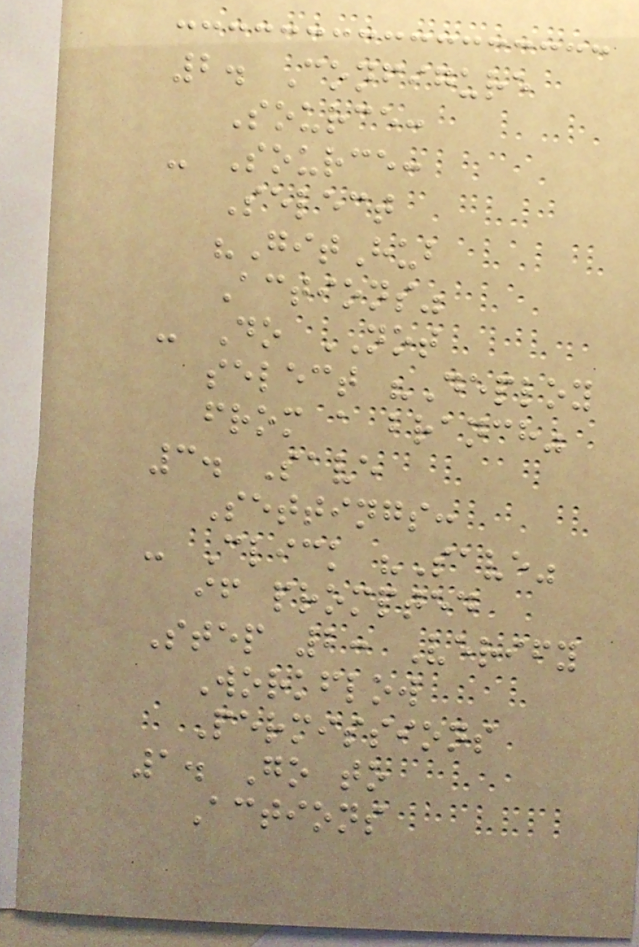2. Configure
Source:
- Source:
Select
"GitHub
Actions"
- Do NOT
select "Deploy
from a branch"
3. Save
Settings:
- Click "Save"
if prompted
Step 2: Verify
Workflow
Permissions
1. Go to
Actions
